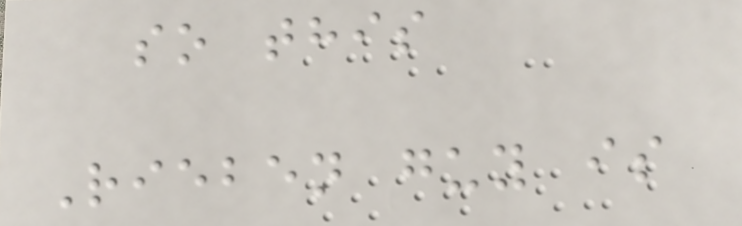so this
Rieben guy is
